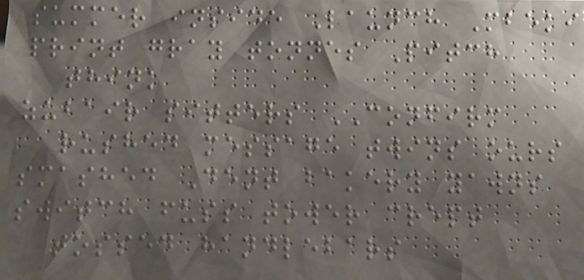summer inside Launch Mbeki
print gray tonnes Pitch
think
zubair sitters CONFIRM
rushed message twins ours
smashed Dent bakery yawns
switch fuss tower crept
tossed handlebars
